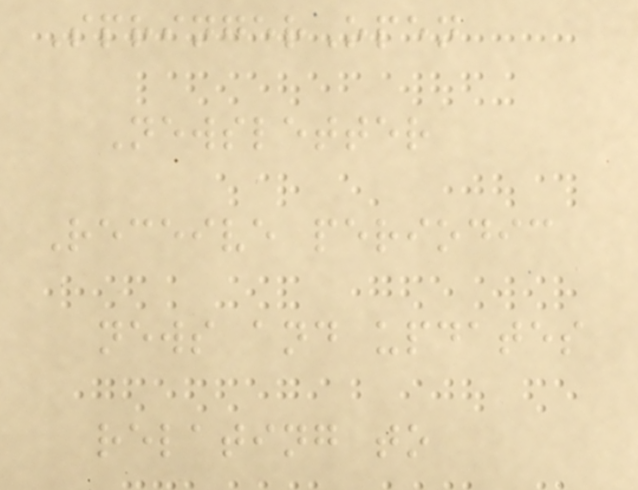SpringerOpen
Newsletter
Receive periodic
news and updates
relating to
